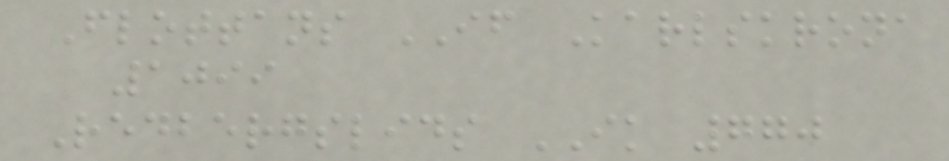Flottans IF Karlskrona
1099
Redbergslids IK 770
